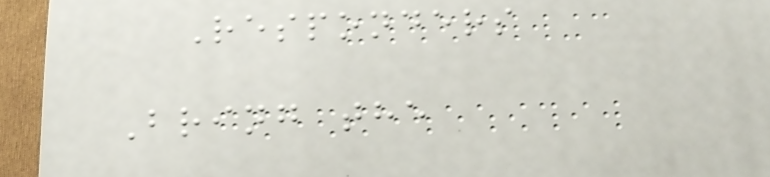Responders
Bring the
